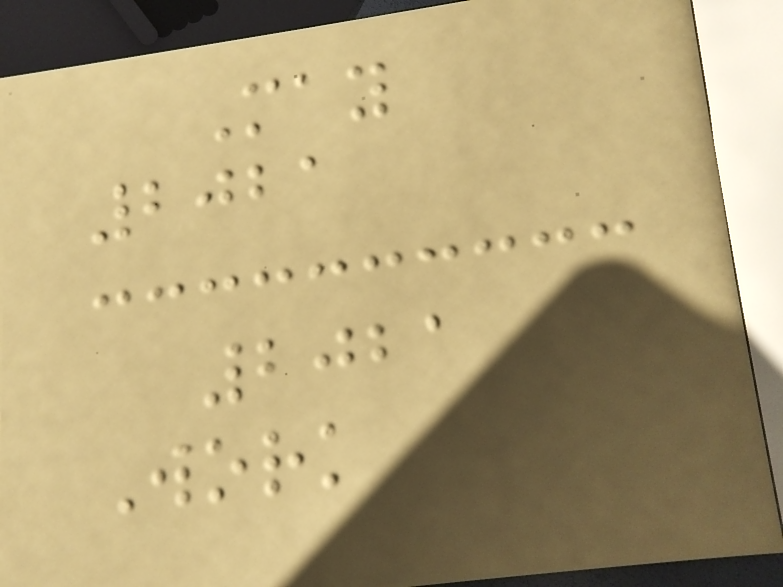May
2021
2021
Work
